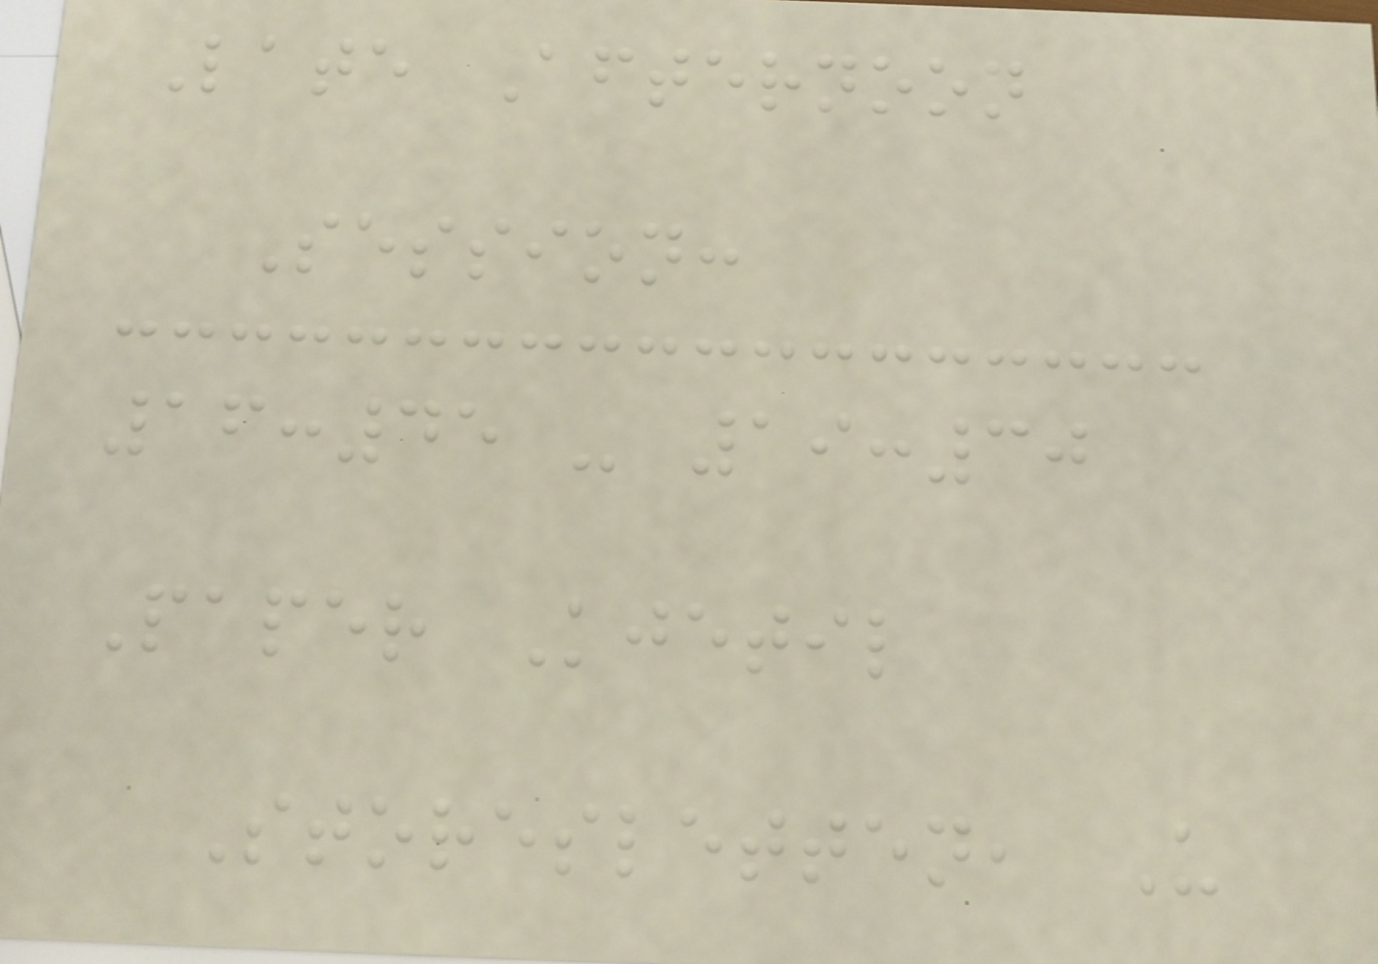Late Afternoon
Session:
16:45 - 19:30
Paper Kjetil
Storesletten, U
